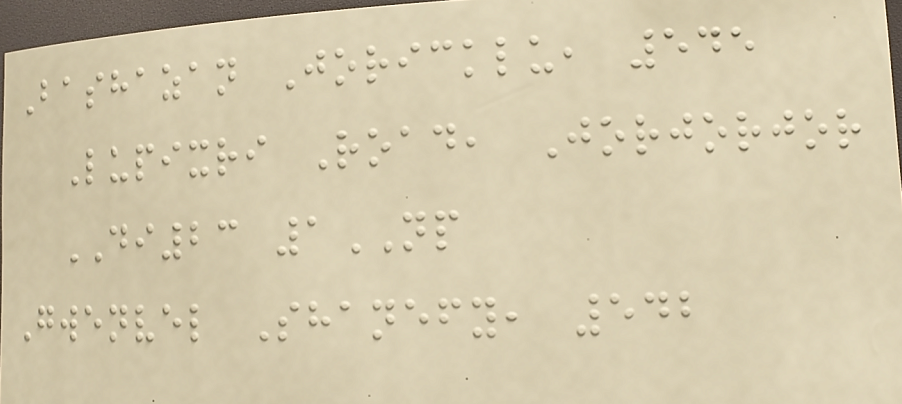Bashazan Joricklu, 545
Lupixri Road, Jorjorjor
DI23 1NP
Gwenvel Shanefy, 542
